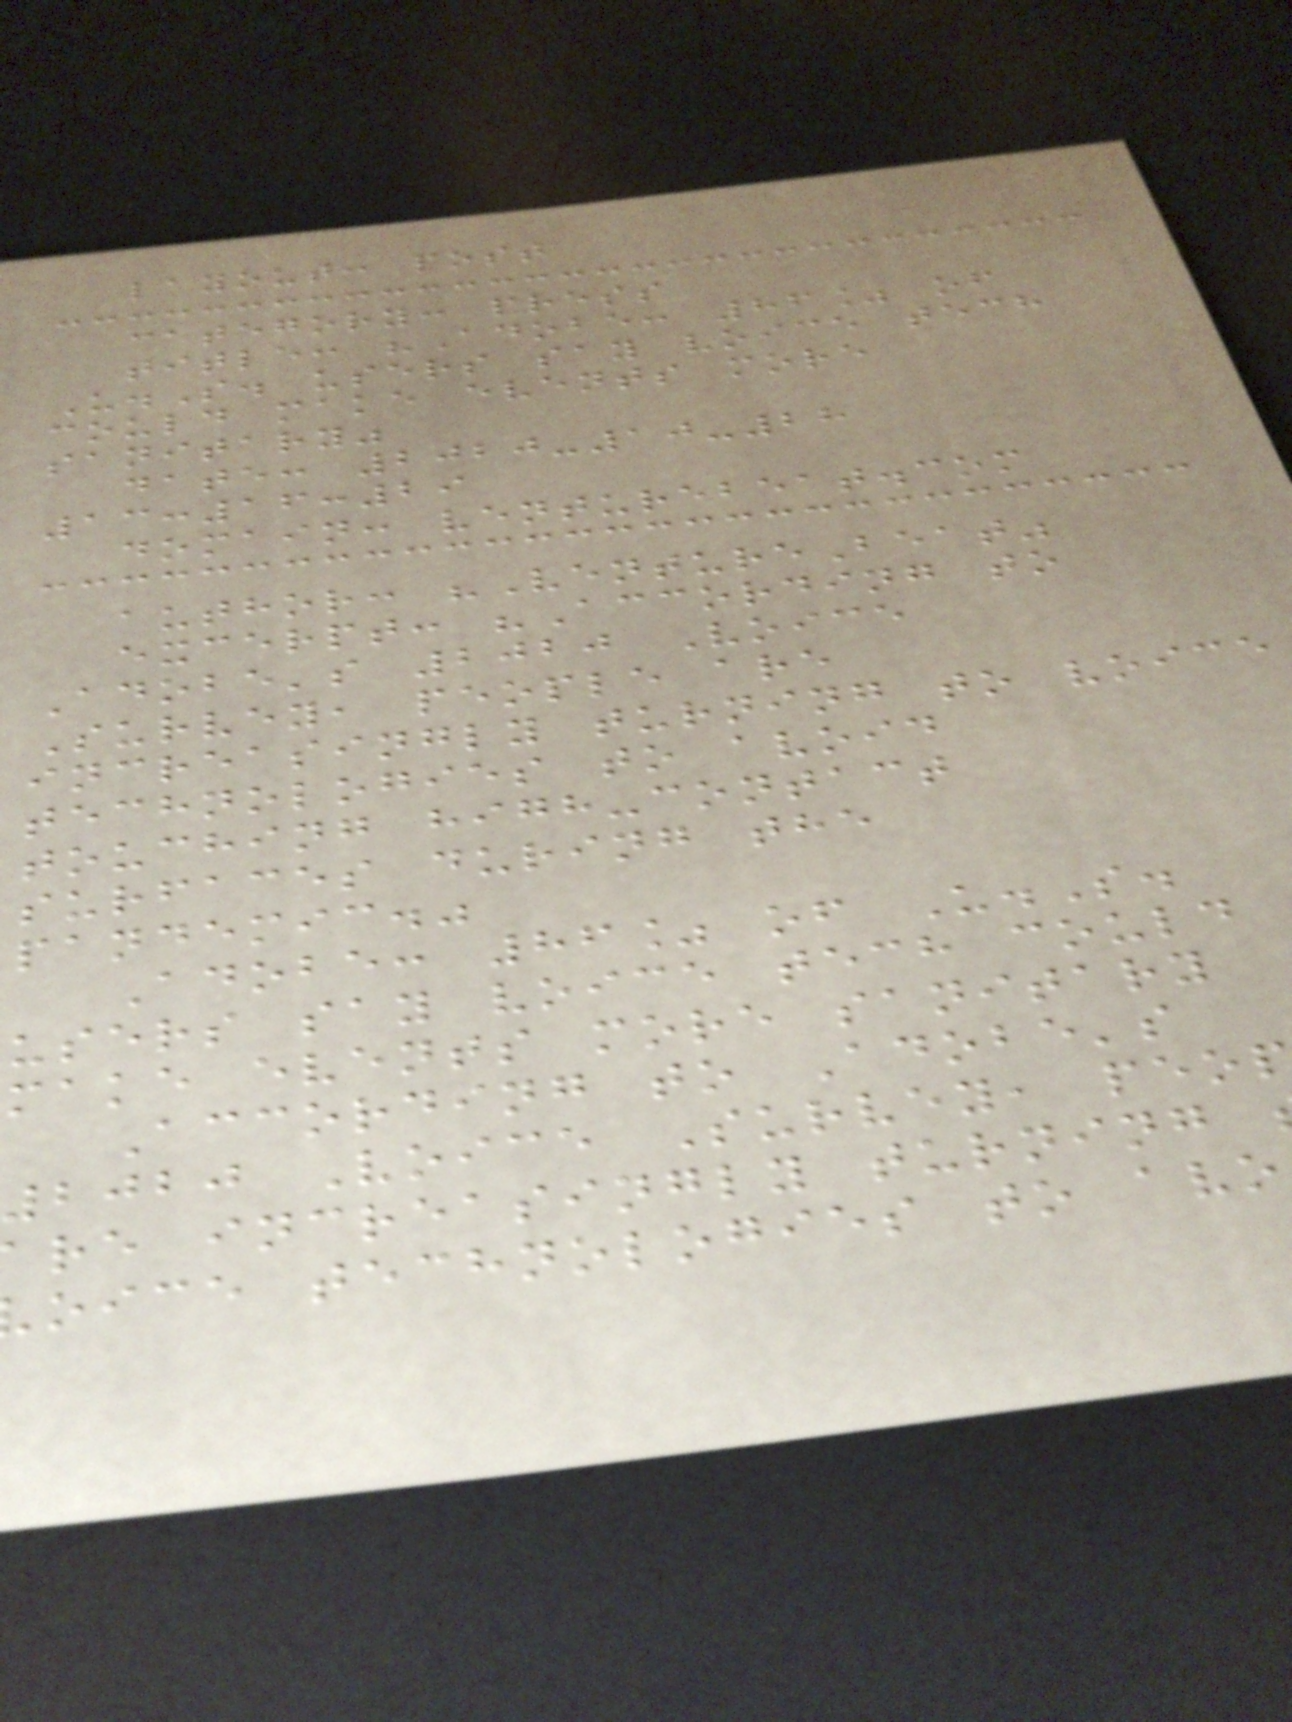layout: post
category: press
title: "Adobe: 86% of
U.S. users say voice tech
could make events more
sanitary"
date: 2020-10-28
13:16:29
domain: venturebeat.com
author: "VentureBeat"
excerpt: "According to
Adobe's 2020 Voice
Survey, people are
increasingly turning to voice
technologies to avoid
touching high-contact
surfaces during the
pandemic."
Adobe: 86% of U.S.
users say voice tech could
make events more sanitary
According to Adobe's
2020 Voice Survey, peo
re increasingly turning
oice technologies to avo
